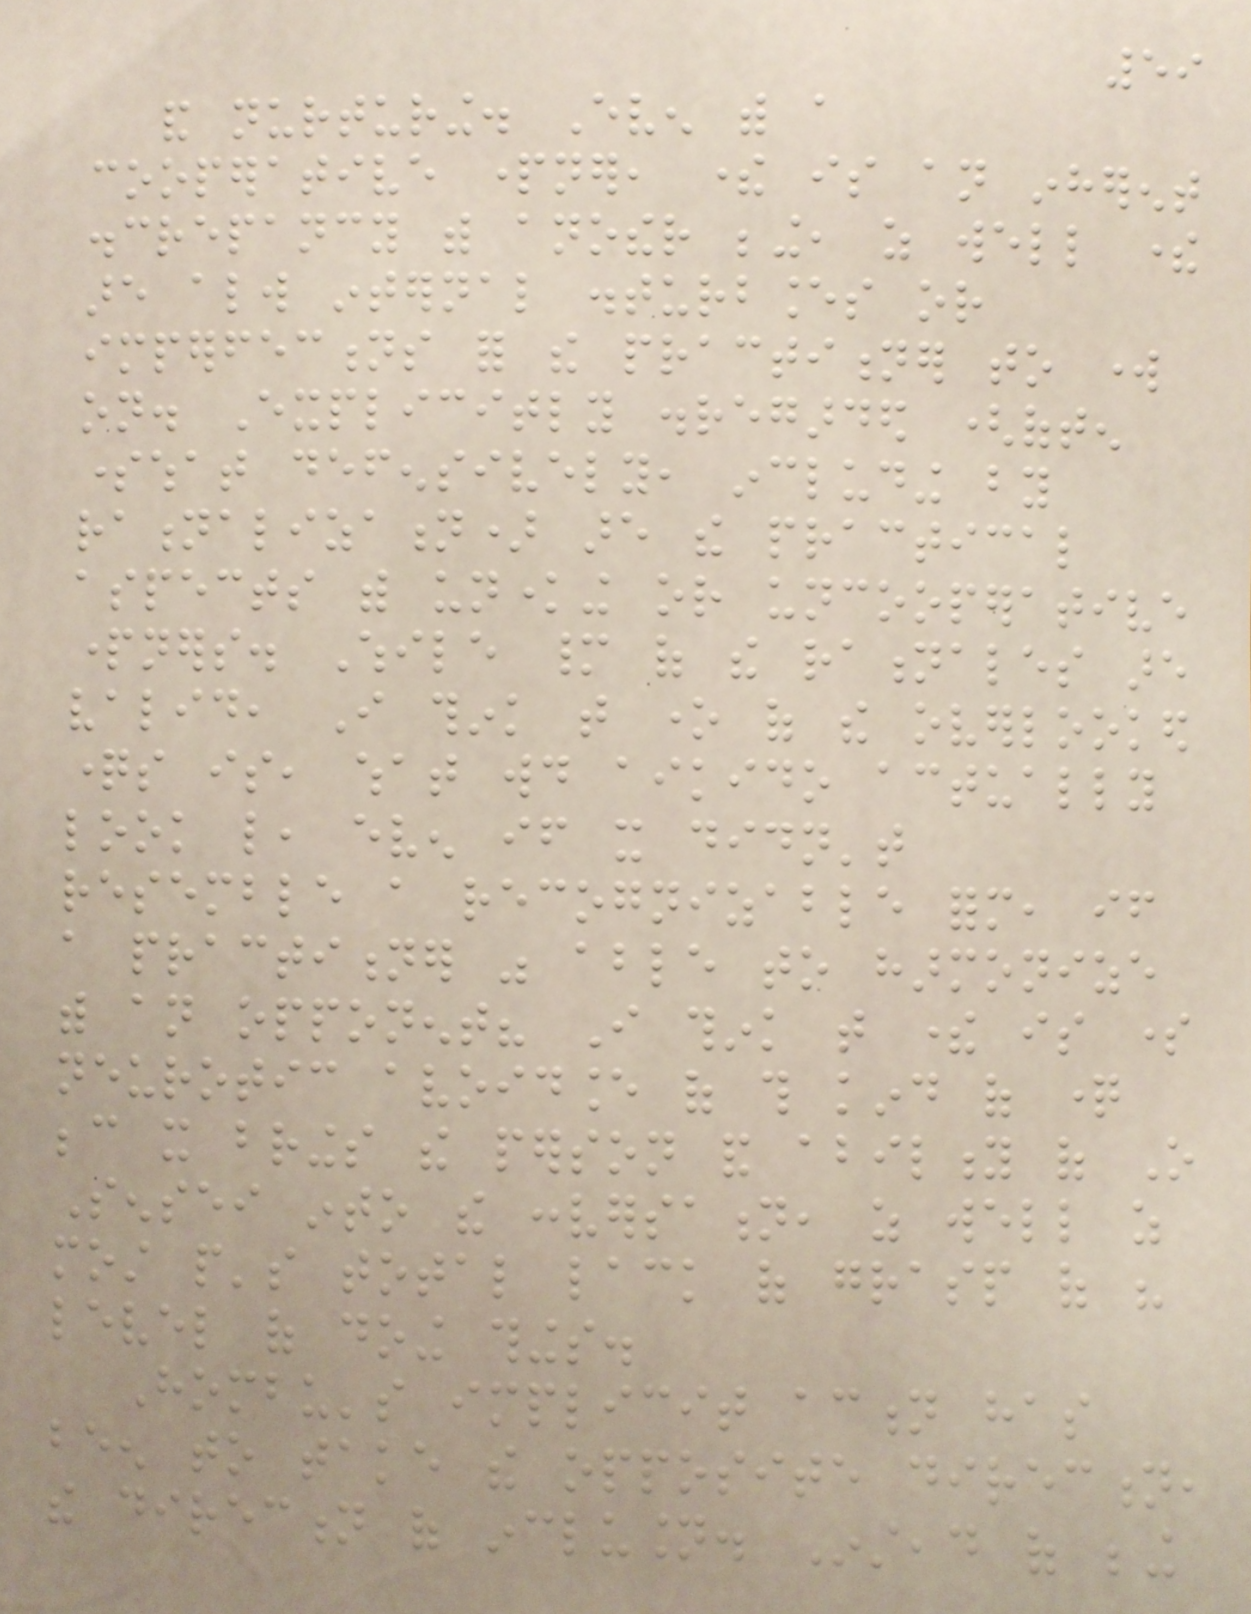59
and nurturing. Even with a
cooperative partner, there is an inherent
discrepancy with another being, as well there
are always internal disturbances or
imperfections for the practitioner to work
on. Explicitly disregarded (often
somewhat defensively, including by
rationalization) are the practical
aspects with unknowing or uncooperative
partners. While many of the rationales are
valid, I think that one of the overlooked
questions is, what would aikido actually
look like, even if it didn't
resemble a recognizable form, if
a practitioner was able to harmonize
with an opponent? I think that there is some
neurotic avoidance of this kind of question
because it brings the person and ability of O
Sensei into the conversation, as well as
most people's total lack of grasp of his
level of doing things.
Hombu's implicit action has
been to take the opposite direction,
the direction of inclusion. Instead of being
